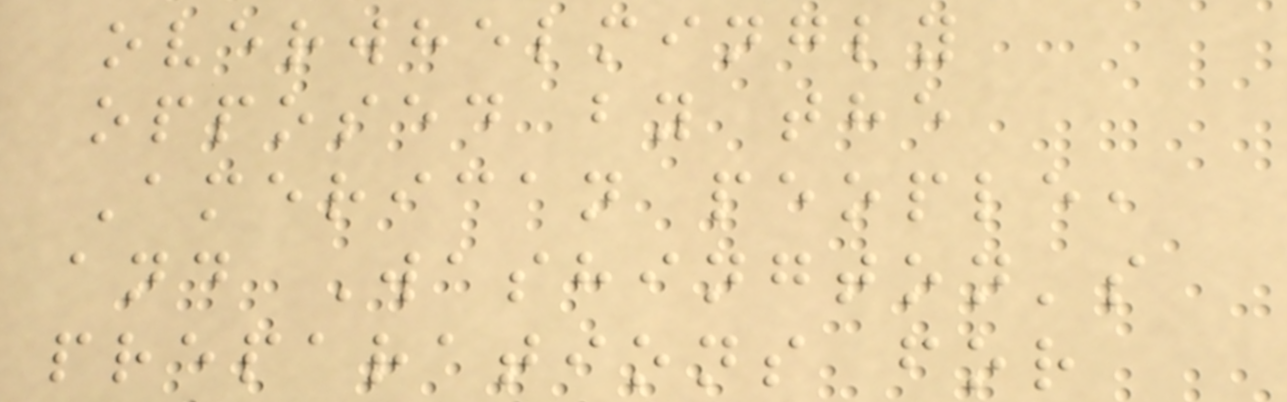overwhelmingly
opposed by the
American people,
and Washington's
preparations for
